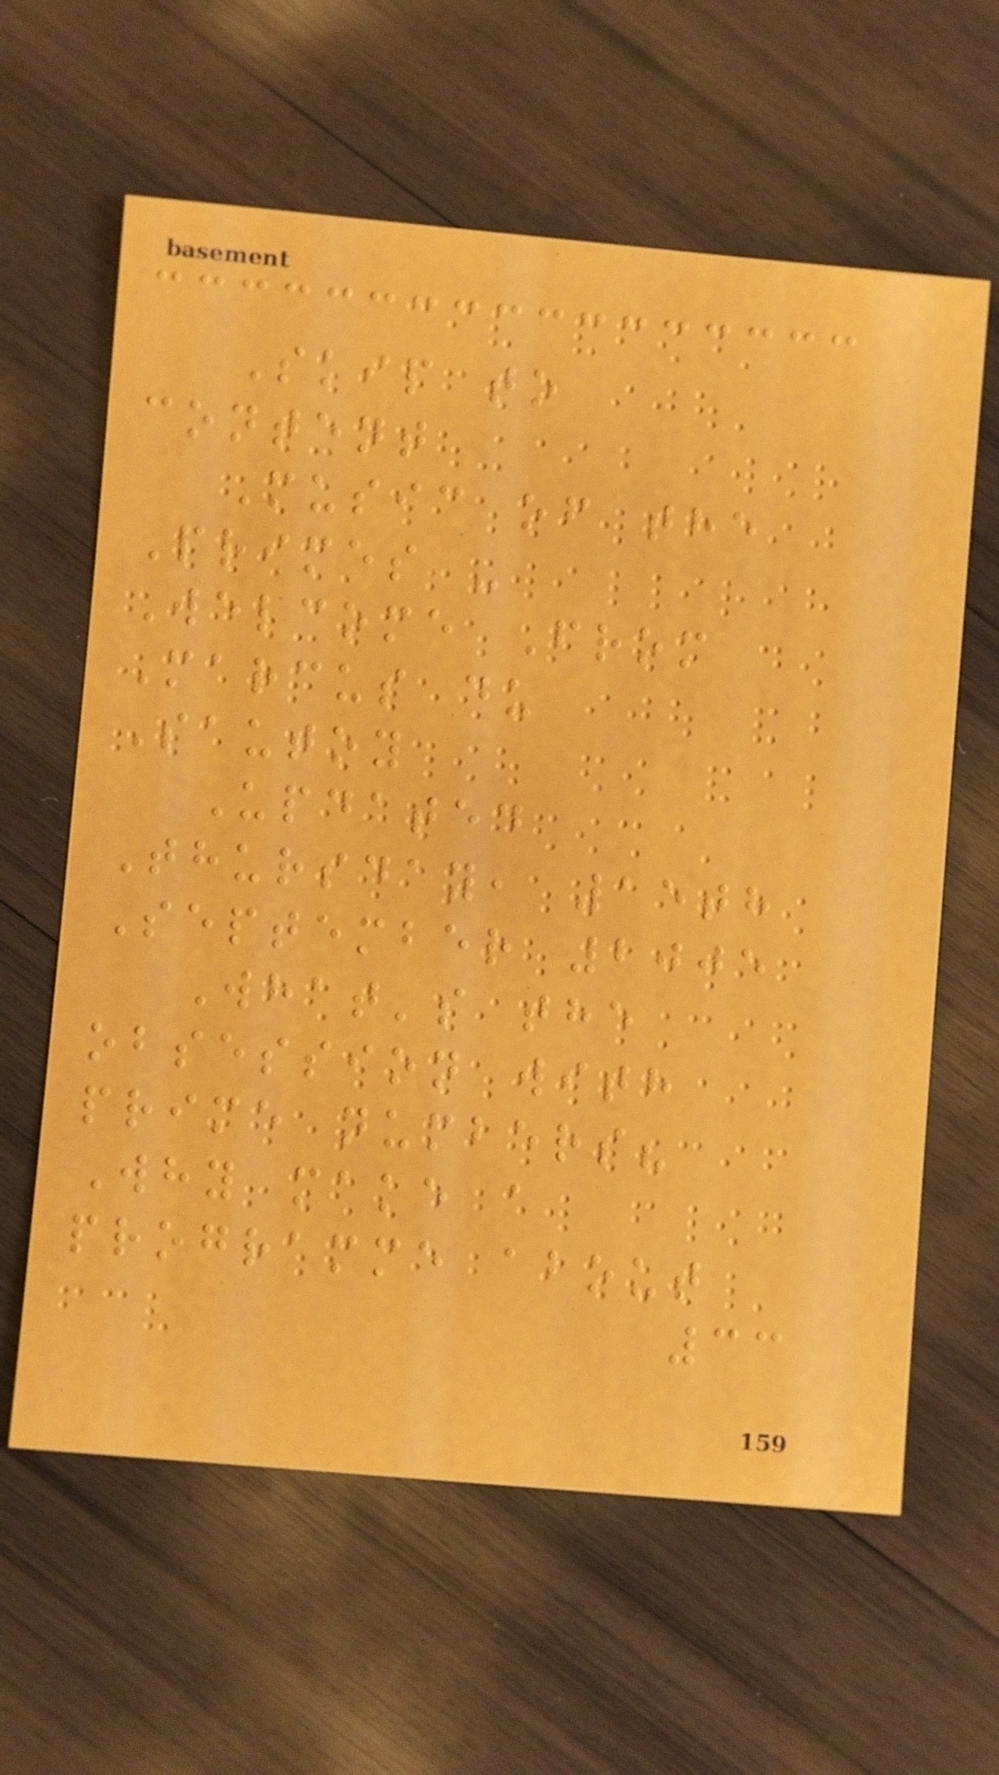Skip to
content
Music of the
Primes -
Welcome From
Marcus du
Sautoy
Updated
Thursday, 15th
September 2005
What's the
obsession with
prime numbers?
Why make a
programme about
33
